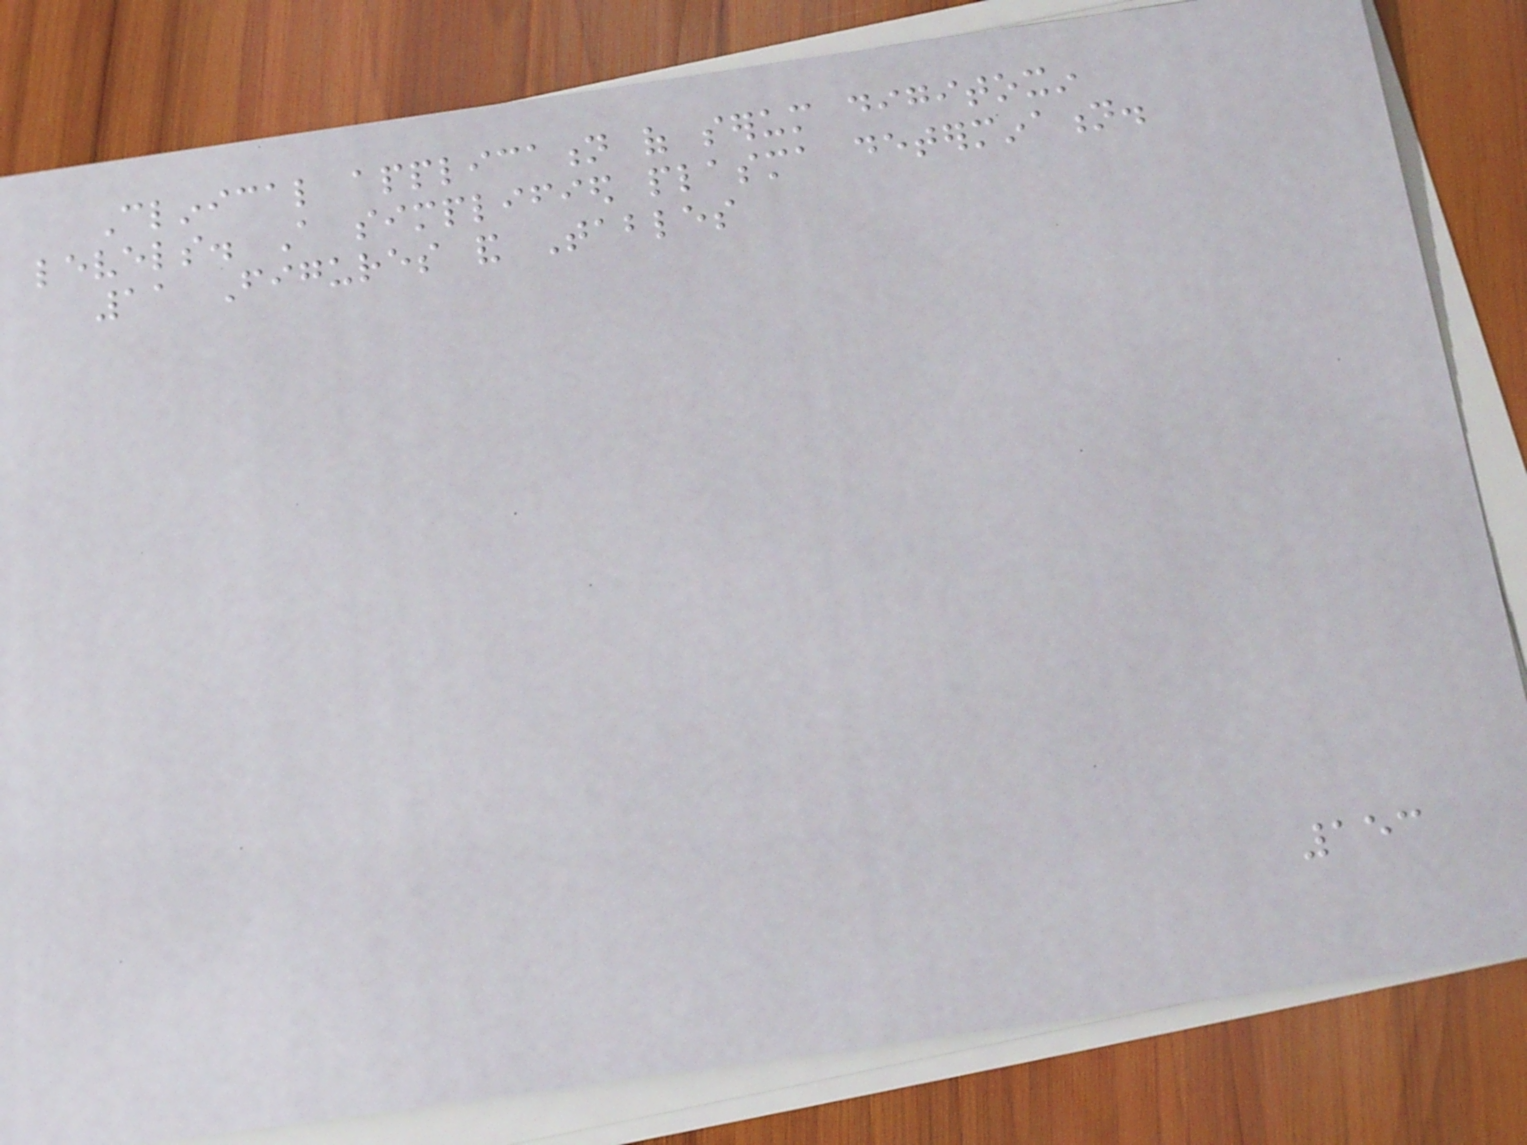Clinical application of serum digitoxin
levels. A simplified plasma determination.
11 Figures and Tables
153
